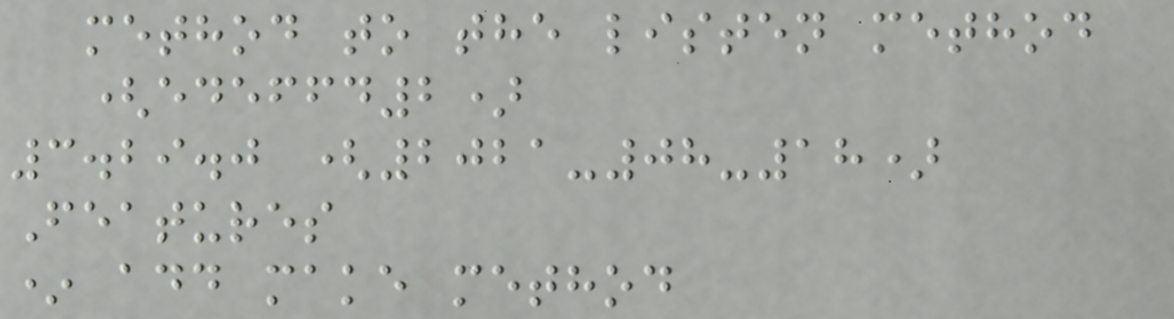method to the listen method
(edeffd2)
3.29.0 (2021-08-18)
Features
* add make method
